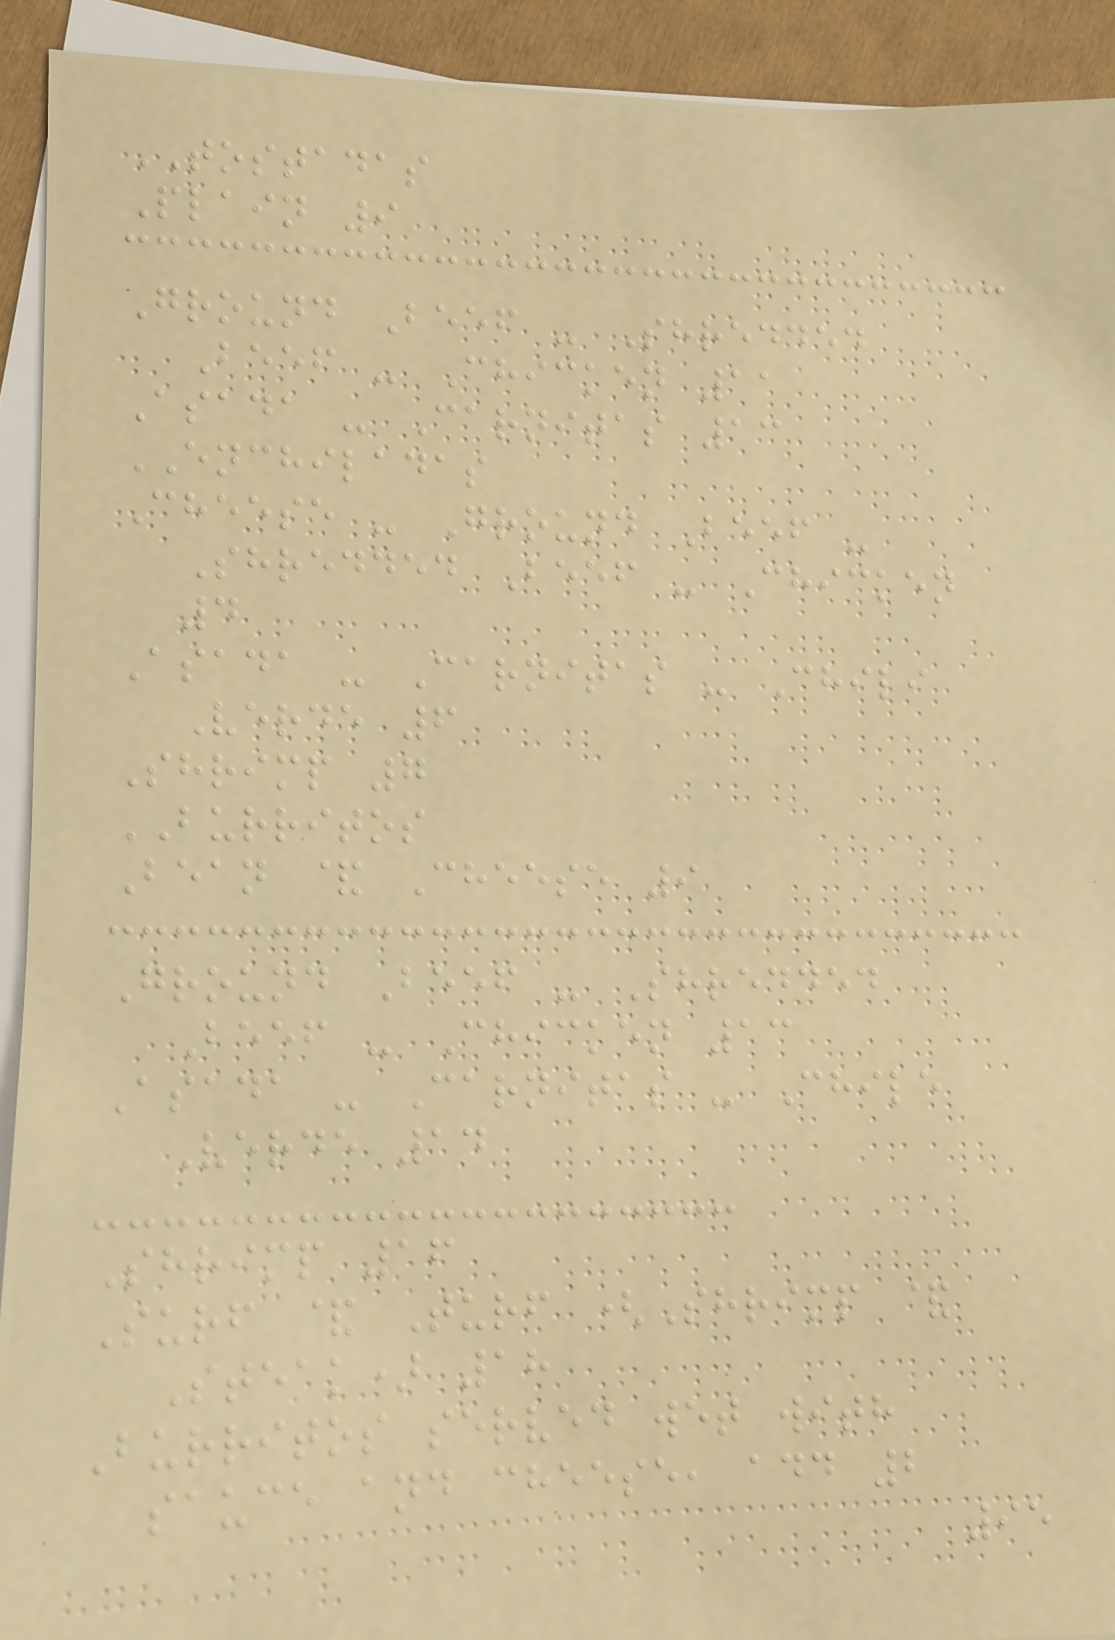TOSTADAS
Plain 9
Ground Beef - Shredded
Beef - Chicken 11
Asada - Carnitas 13
ENCHILADAS
Cheese - Ground Beef -
Shredded Beef - Chicken
4
Asada - Carnitas - Chili
Verde 6
Shrimp 7
BURRITOS
Bean & Cheese 9
Ground Beef - Shredded
Beef - Chicken 13
Asada - Carnitas - Chile
Verde 14
Shrimp 16
Surf & Turf (Shrimp &
Steak) 18
Burritos served wet with
sauce and cheese, add 2
95
